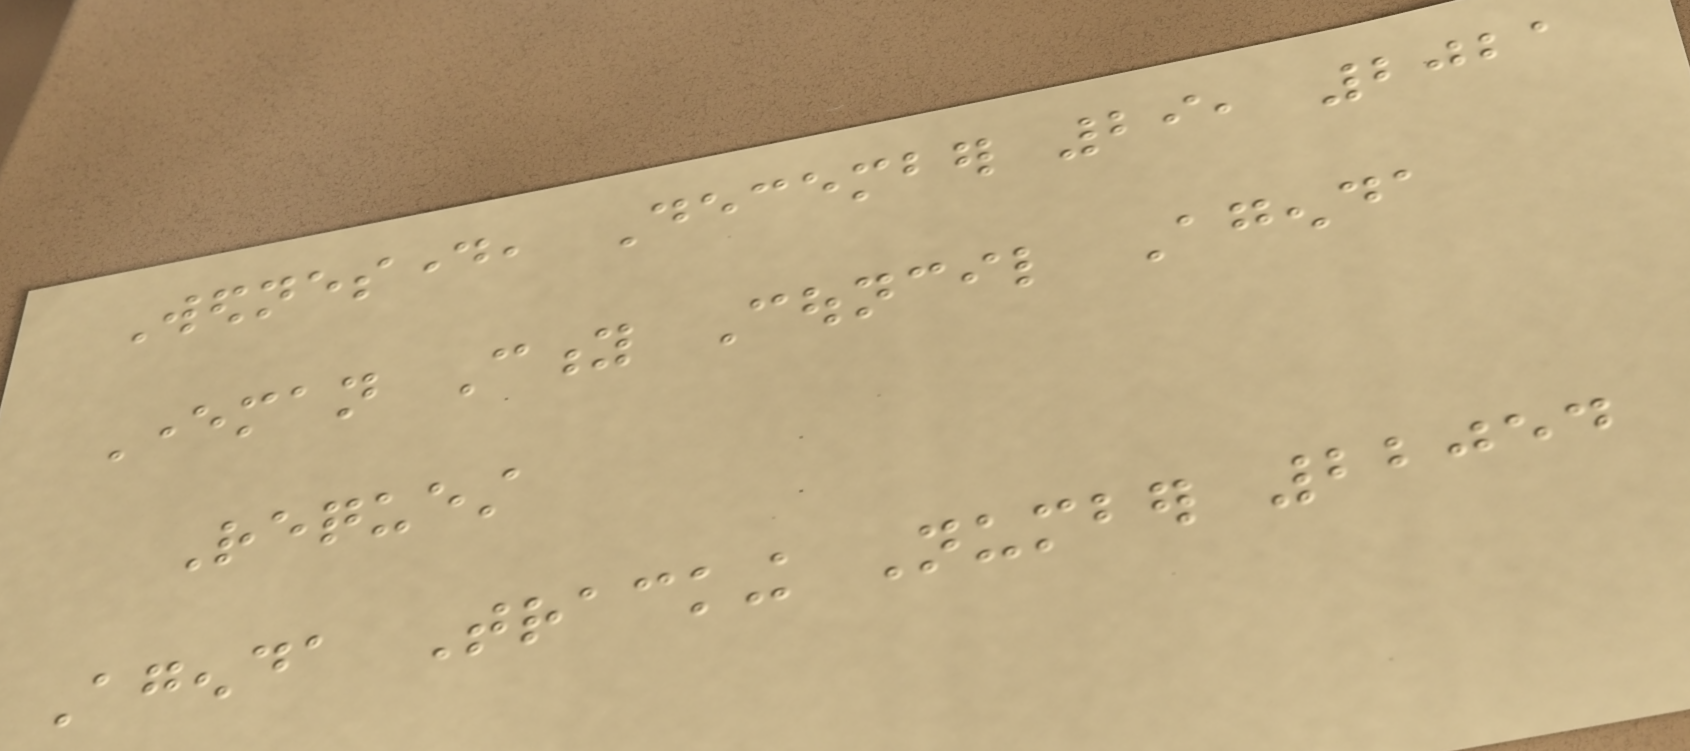Wednesday, December 29, 2021
Everman City Council Agenda
Request
Agenda Tracking Number 22054
